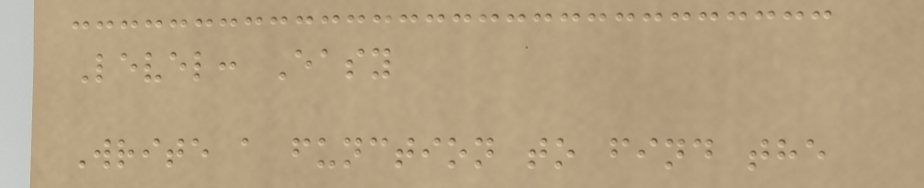Level: Easy
Write a function to find the
